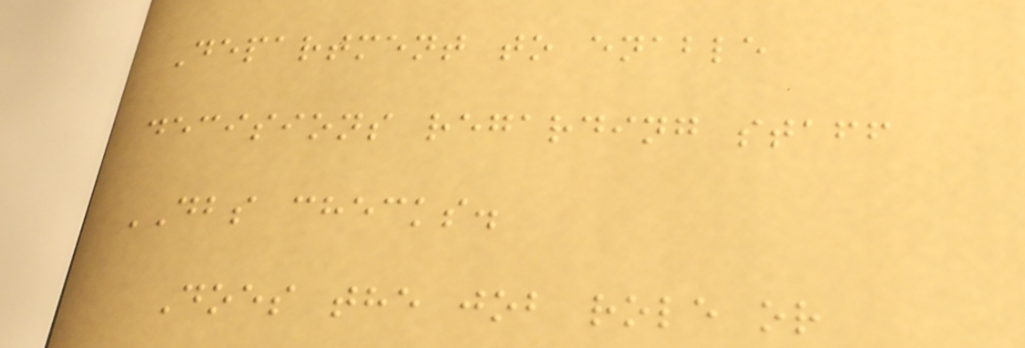Department to enable
decisions regarding staff
DBS checks.
Does the job role or
